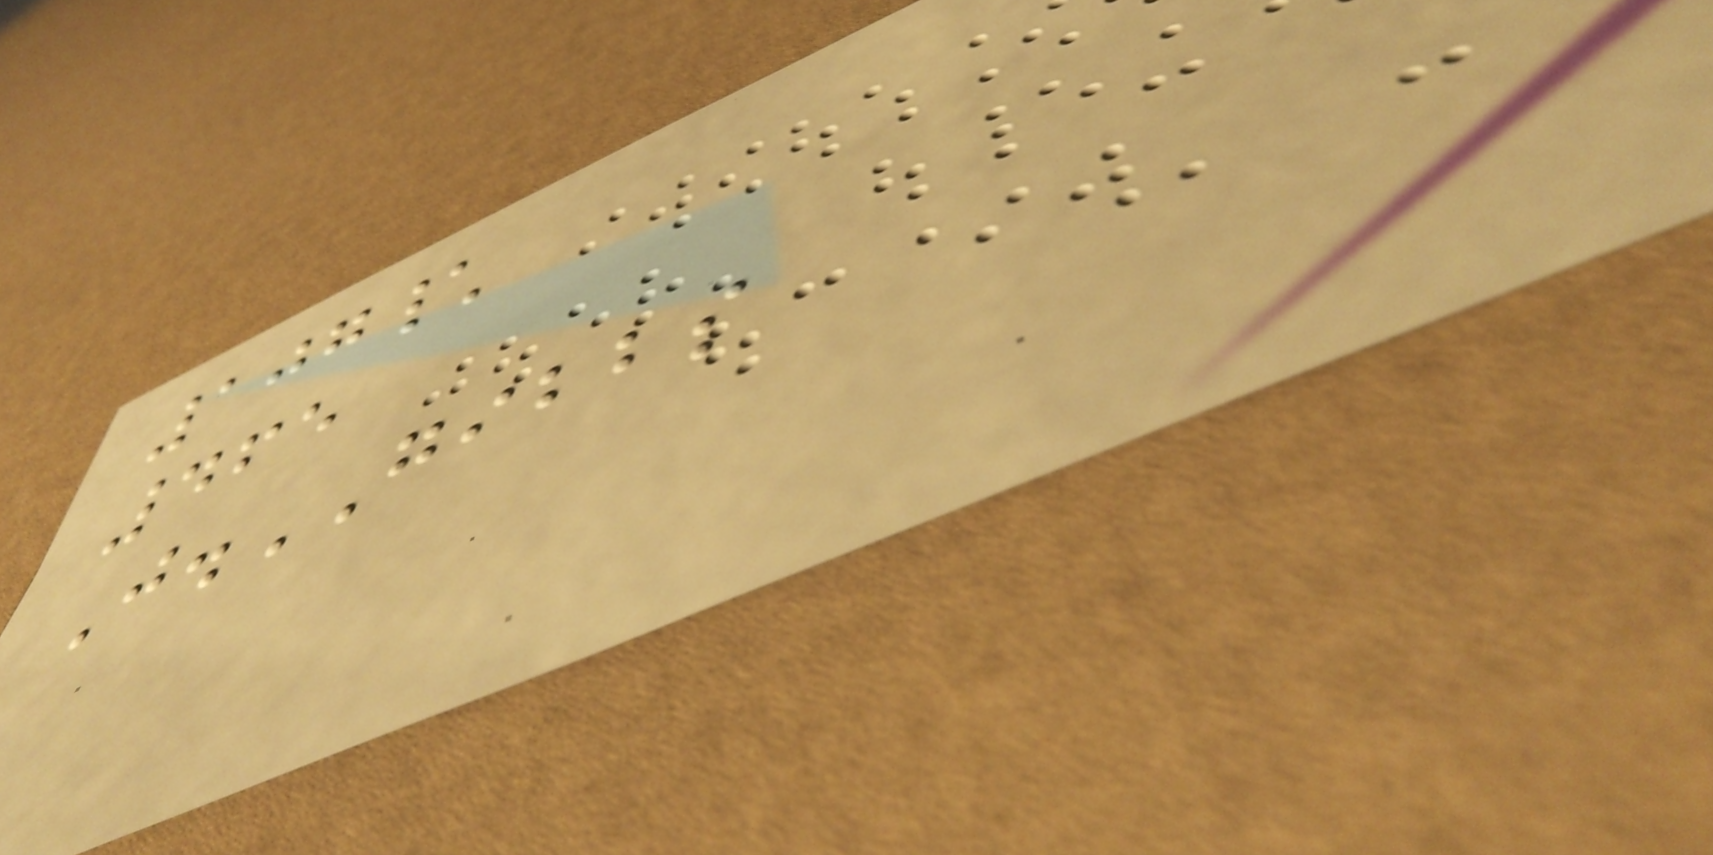107\
465
J.GIBBS
